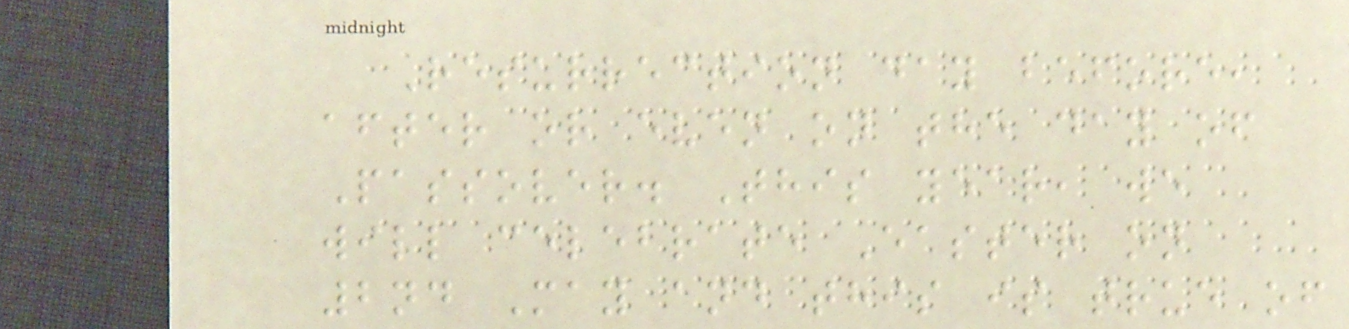Resurrection day before,
after or even on the day of
Passover. This year, we
will celebrate Easter on
2nd May and this is true of
